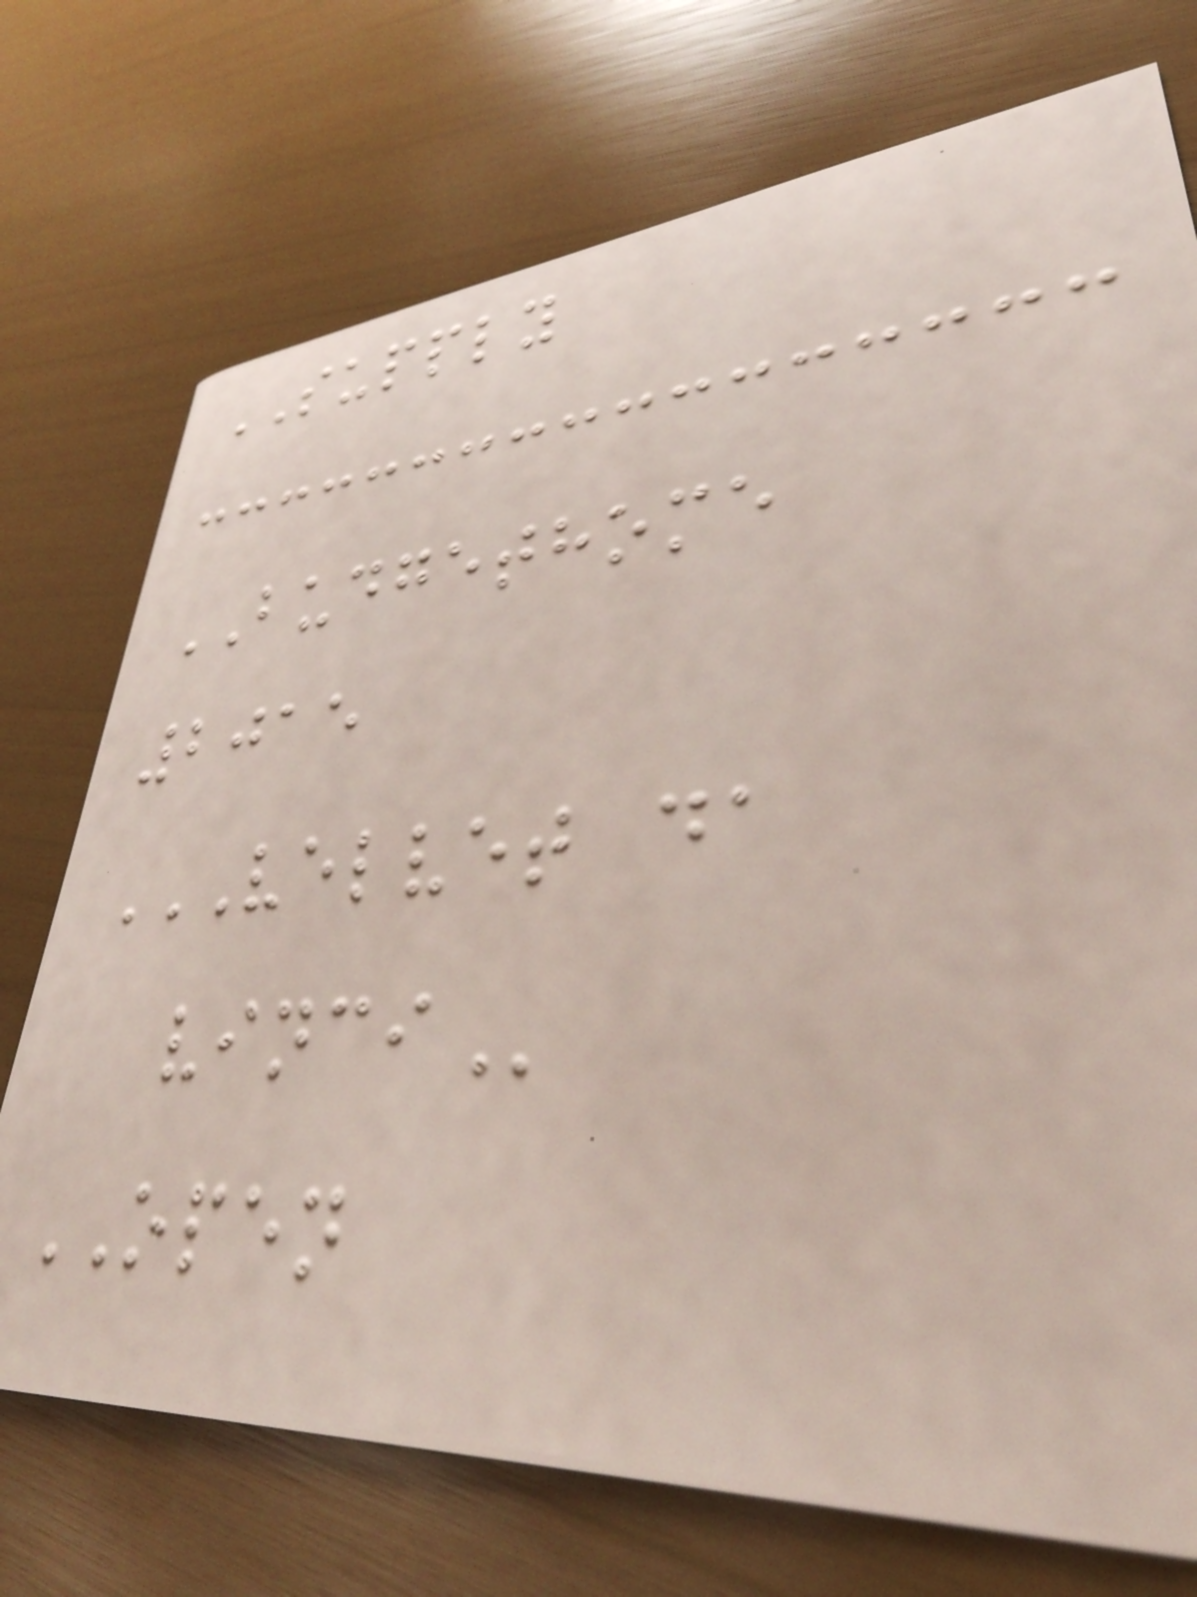SUPPLY
BUDGETHOME
2015
VELVET DA
VINCI
OPEN
